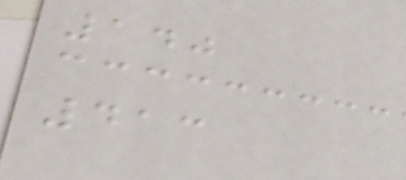140
413
